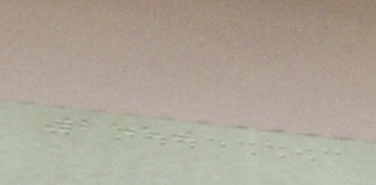2550
